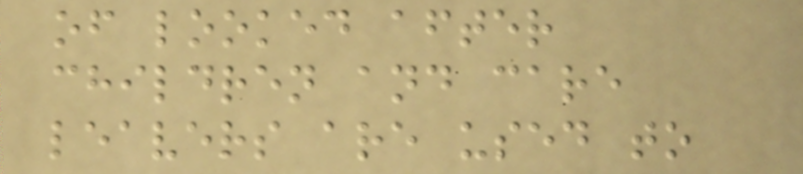of looked after
children and care
leavers are used to
